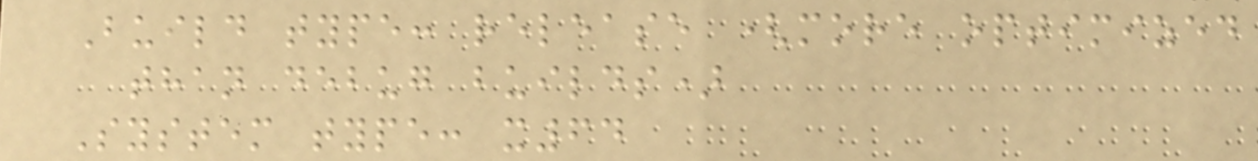Build type: release (more optimized
than debug builds)
System type: x64
